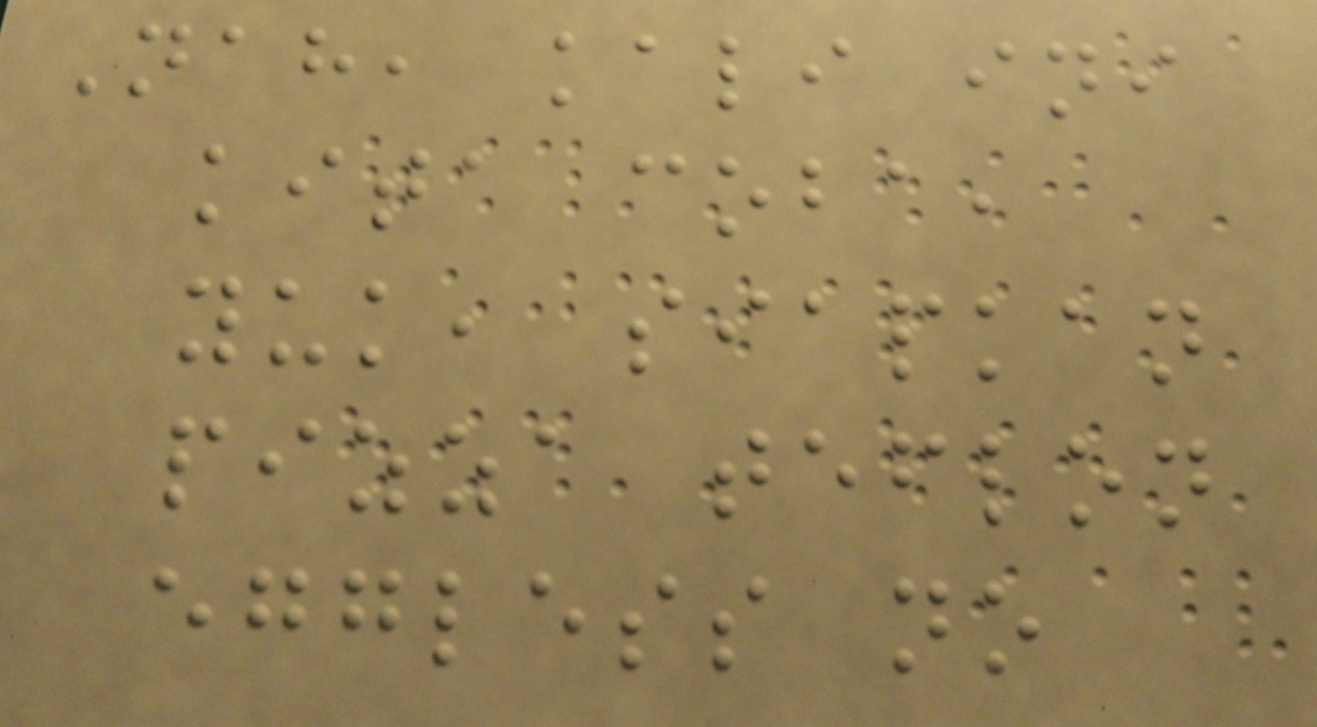Nah, kali ini
kita coba,
yuk, siapkan
pizza teflon
eggless no
